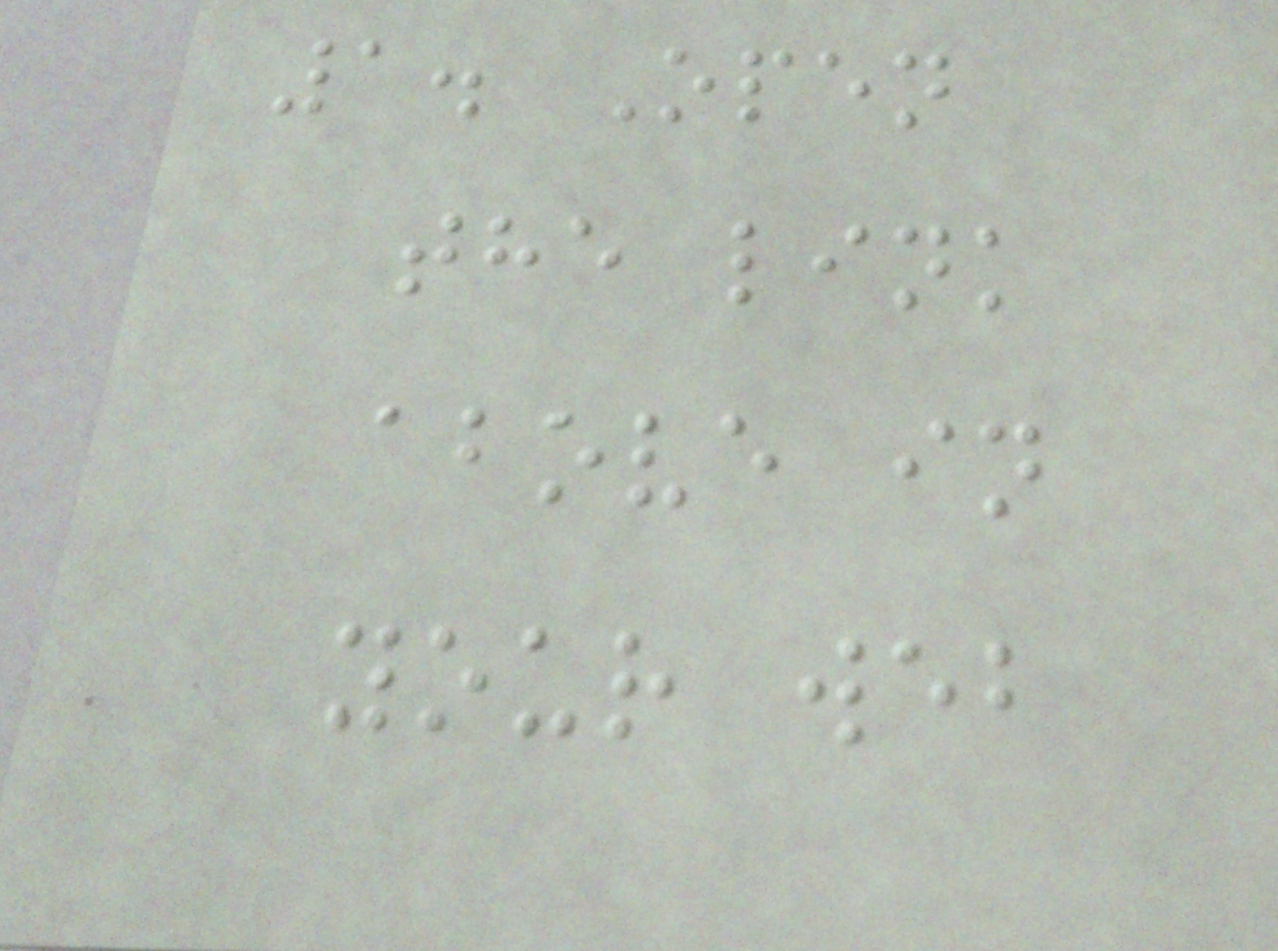1. Open
the link
above in
your web
